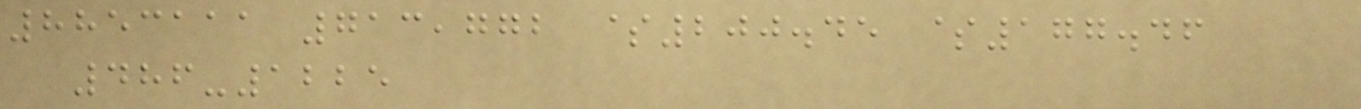8853111 713,772 $200.45 $177.46
486-1225
